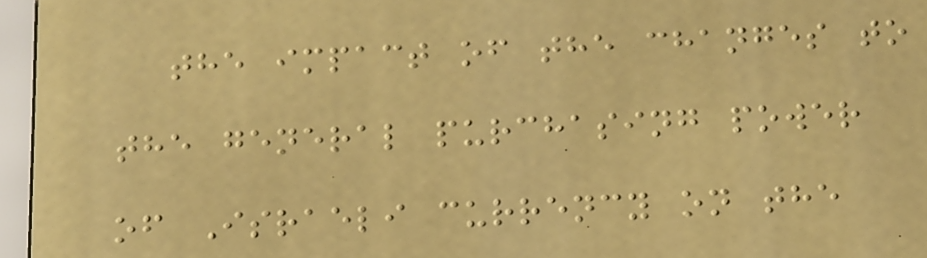the impact of the changes to
the general purchasing power
of Israeli currency on the
